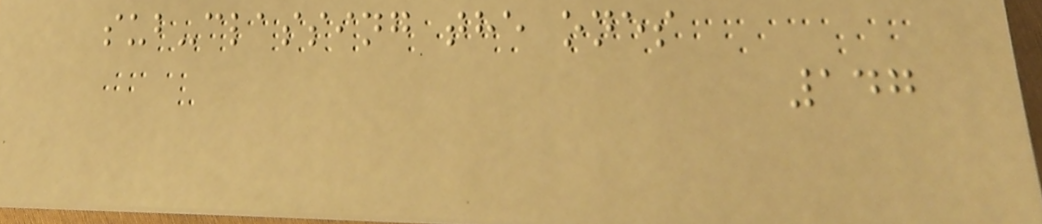sub-classing the ones
147
